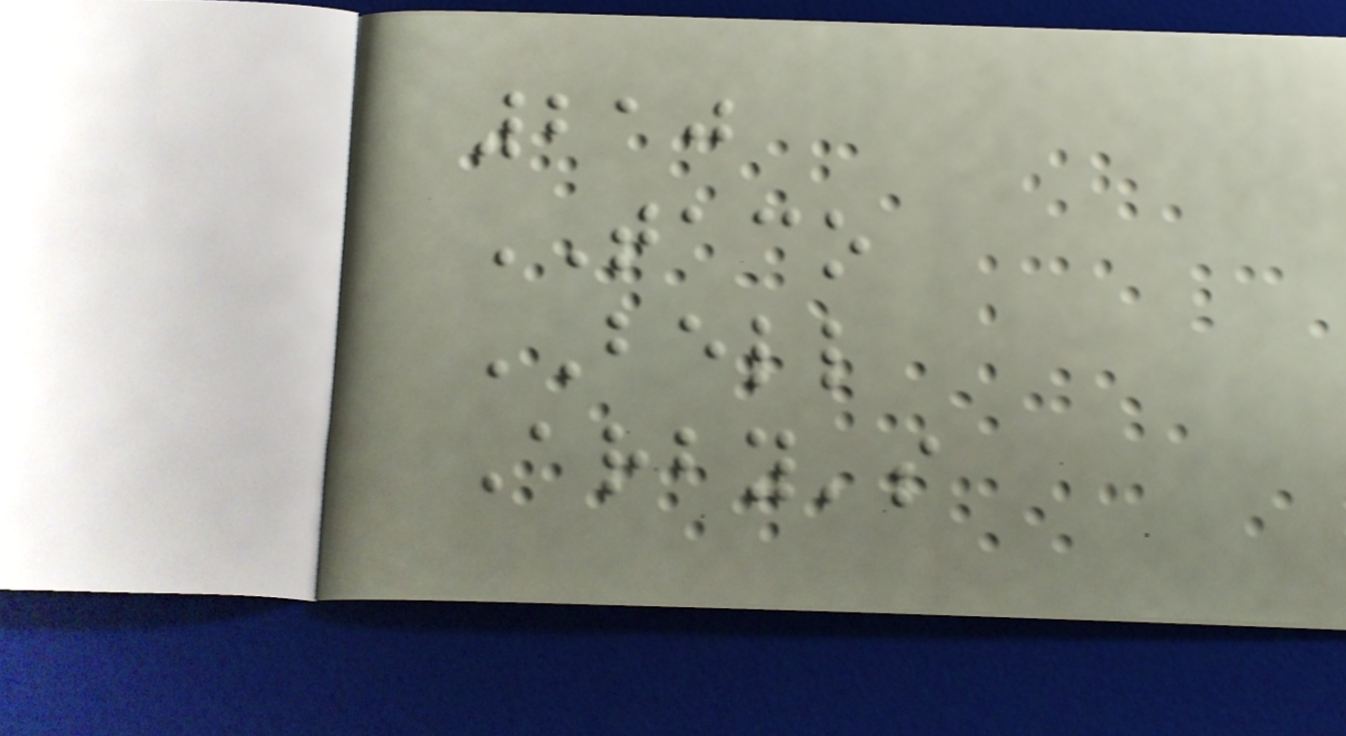210
TACO
BELL
Arby's
